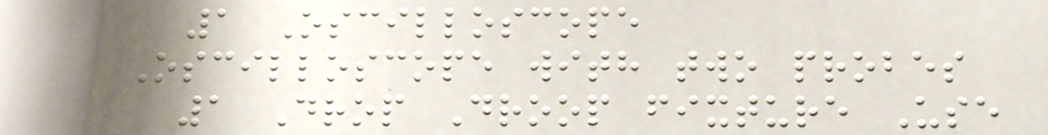1 Oscilloscope
Oscilloscope with two probes
1 Drop Droop fixture Use
